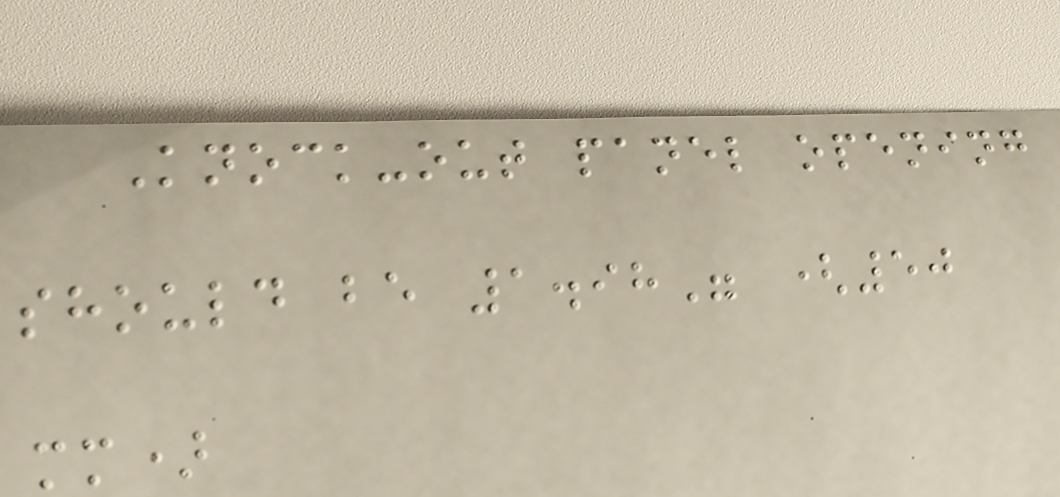Knock-out panel opening
should be 1.98" (50
mm)
